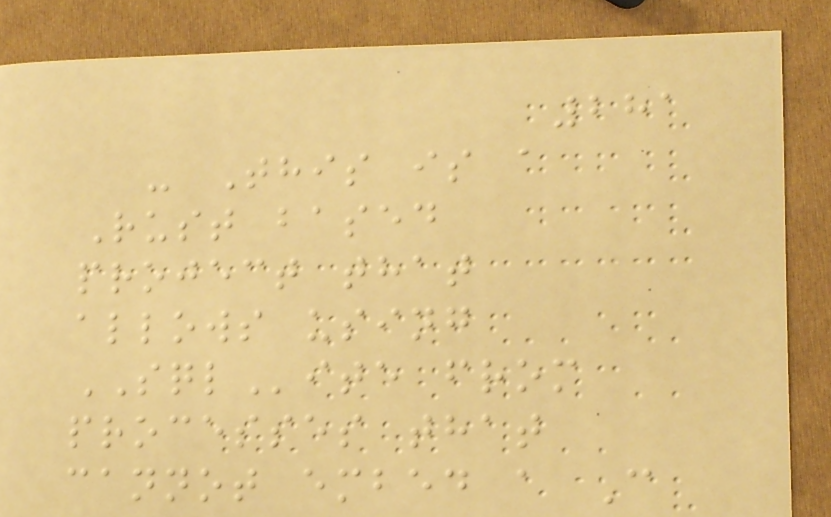281
- This is a
Rust based
project that
allows using
SQLite from
processes that
cannot embed a C
